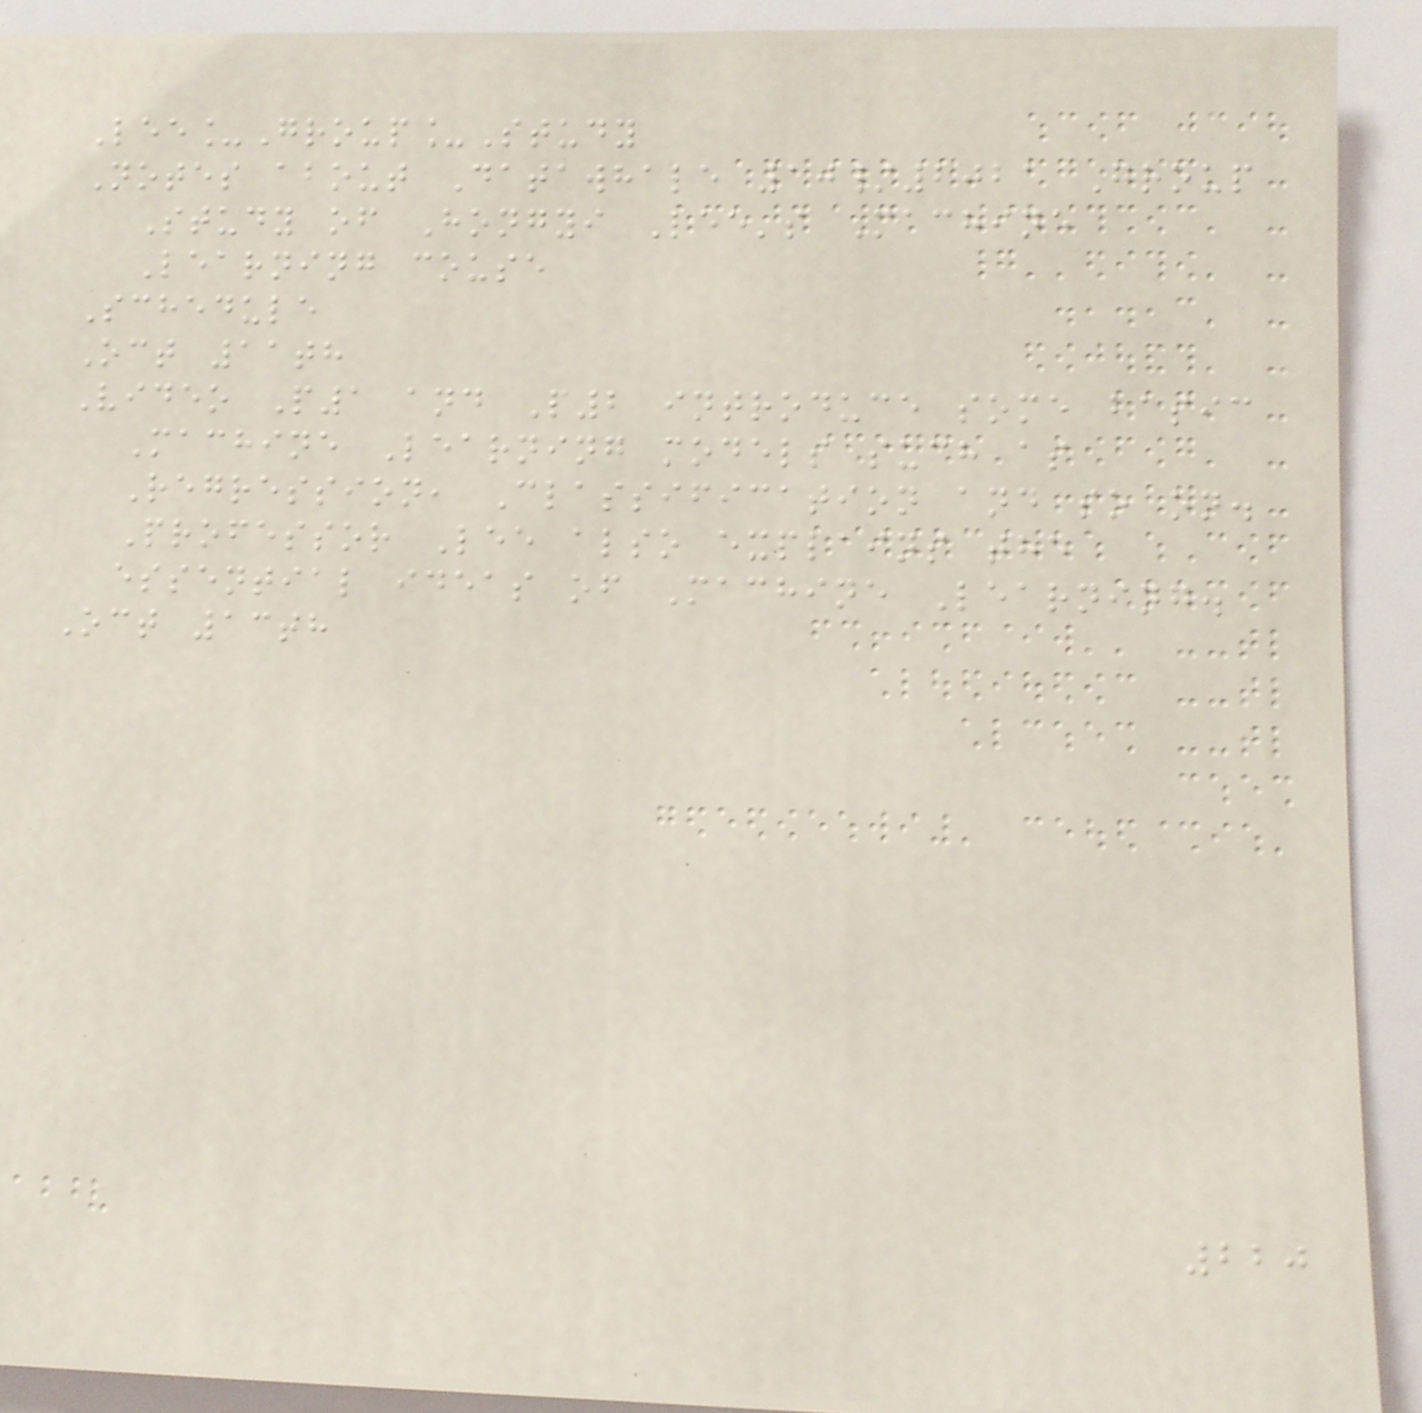Lee_Group_Study
Notes about Datawhale 10/2021 Group
Study of Hongyi Lee's Machine
Learning couse
Schedule
Oct 11th
Video P1 and P2 introduce some basic
Machine Learning models such as
Regression, Classification and so on.
Professor Lee also explains the
essential ideas of Machine Learning.
Oct 13th
220
